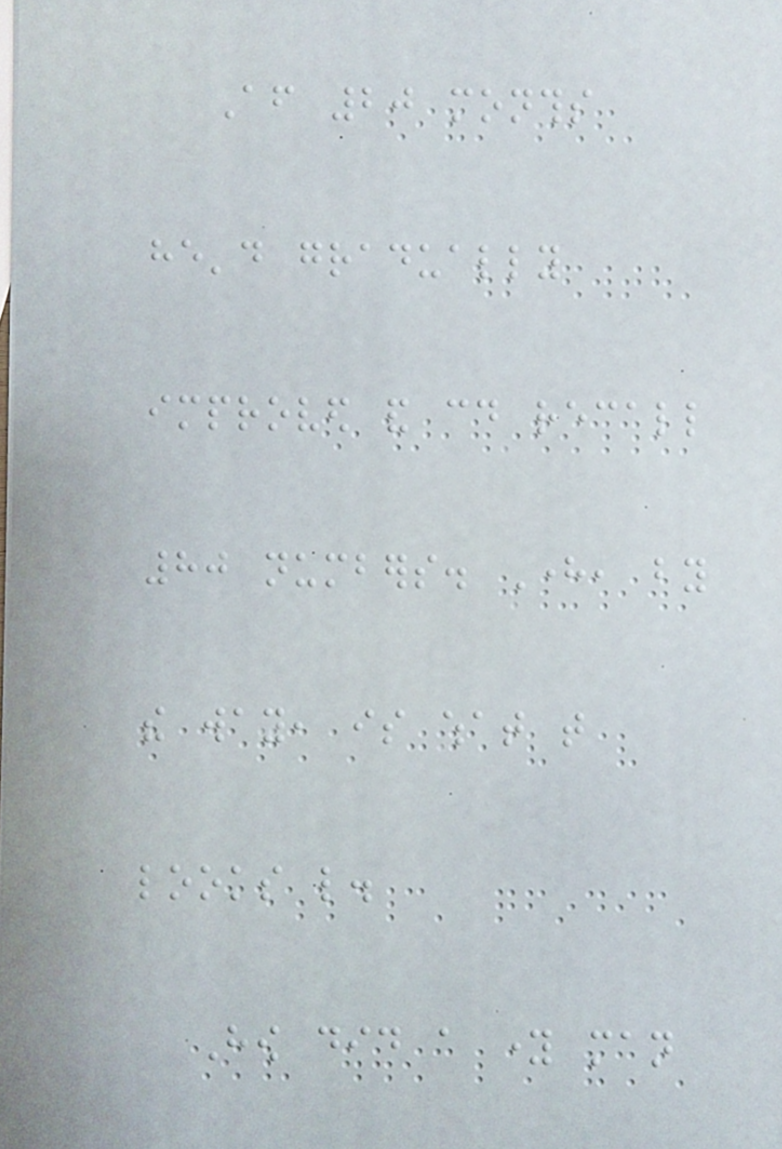After 20 months
he'd gradually
improved and could recall
80 numbers. Here, by
the way, is what that
looks like.
How did a young man
